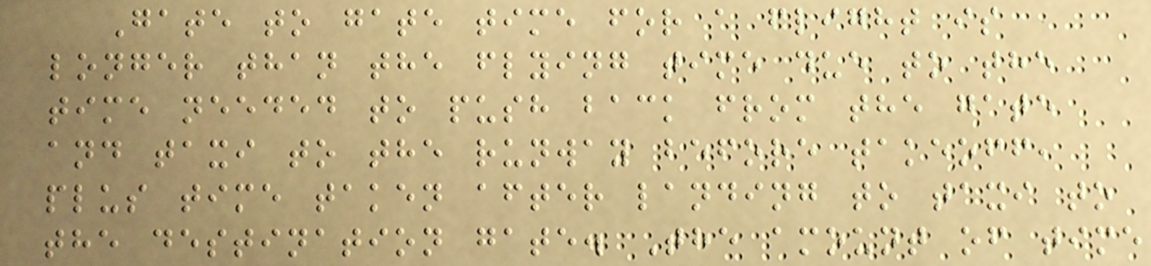Gate to gate time for a flight is
longer than the flying time due to the
time needed to push back from the gate
and taxi to the runway before takeoff,
plus time taken after landing to taxi to
the destination gate. The amount of time
